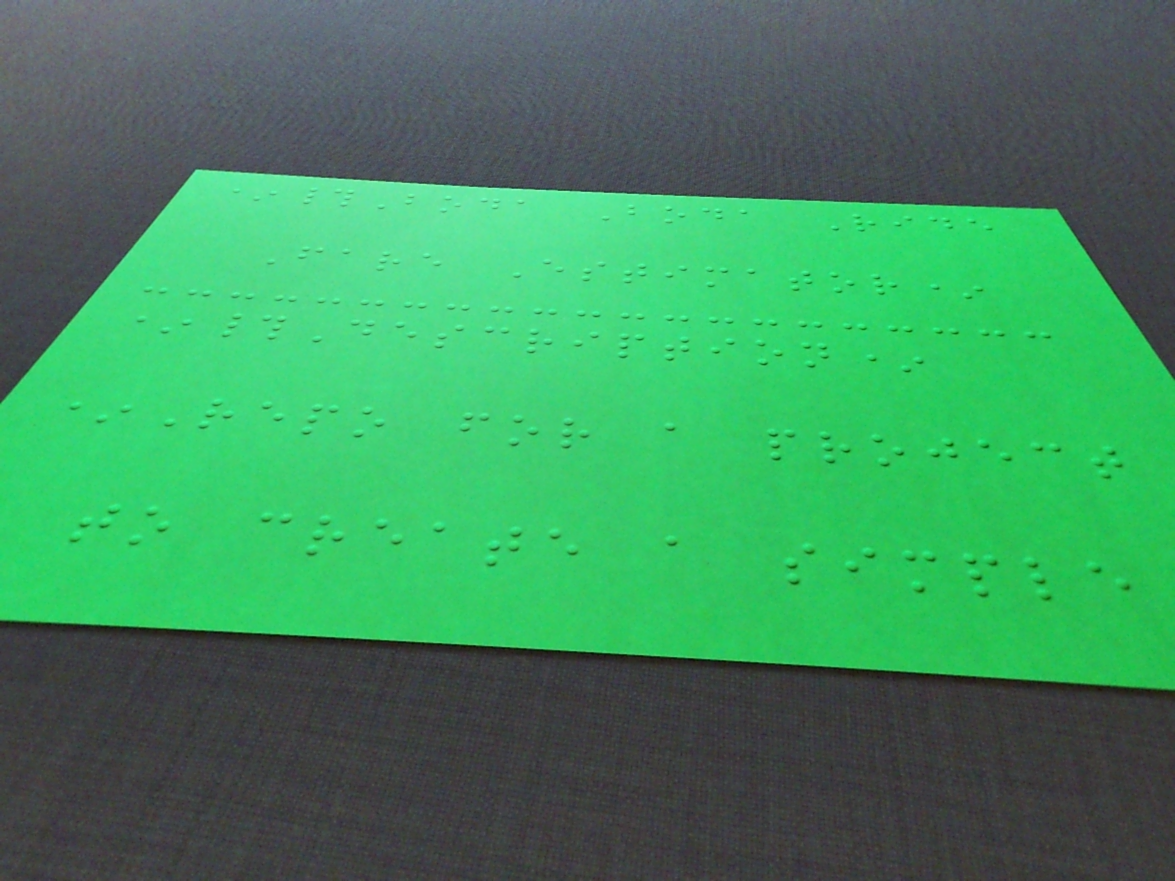*#Boda Boda Ride
Fare Estimator*
*#Description*
*Repo for a project
to create a simple
